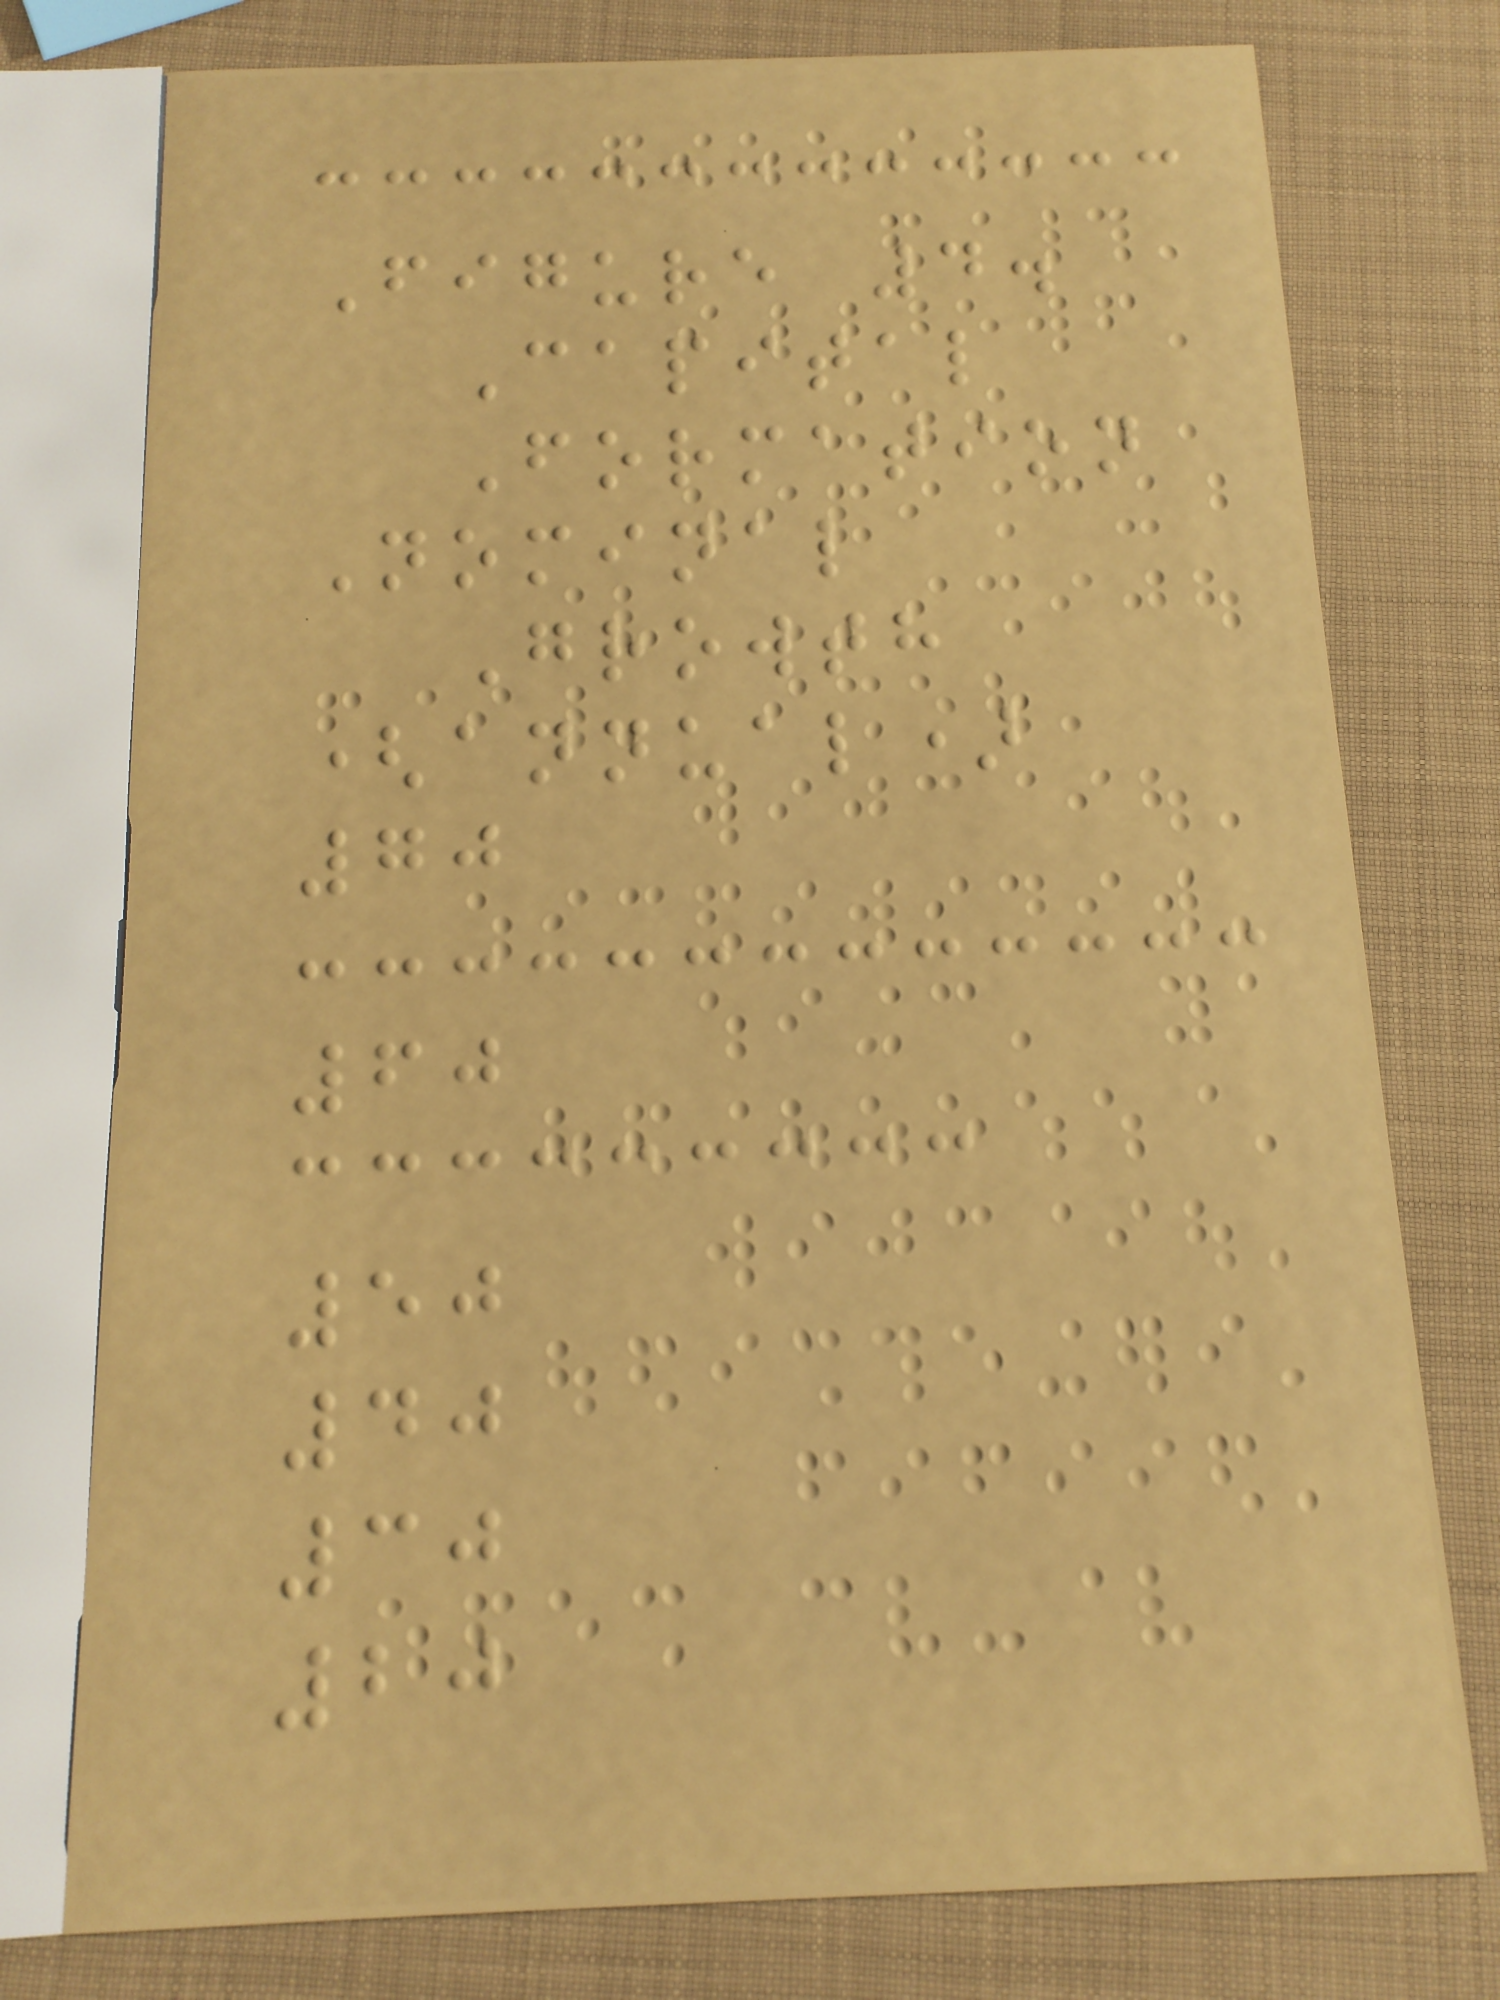Figure 4.
Capital
Formation
Nominal
Growth
(annual)
70
60
50
40
30
20
